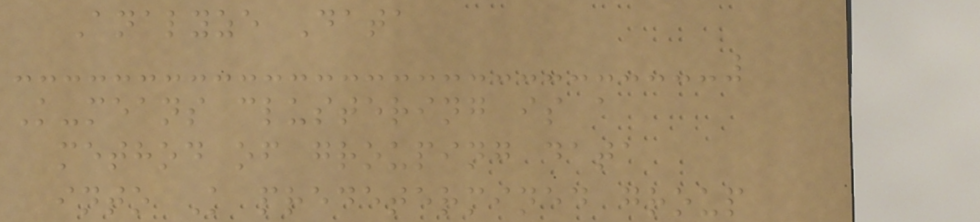Analyze Data
K-means clustering is a
method of grouping data
into K predetermined group
